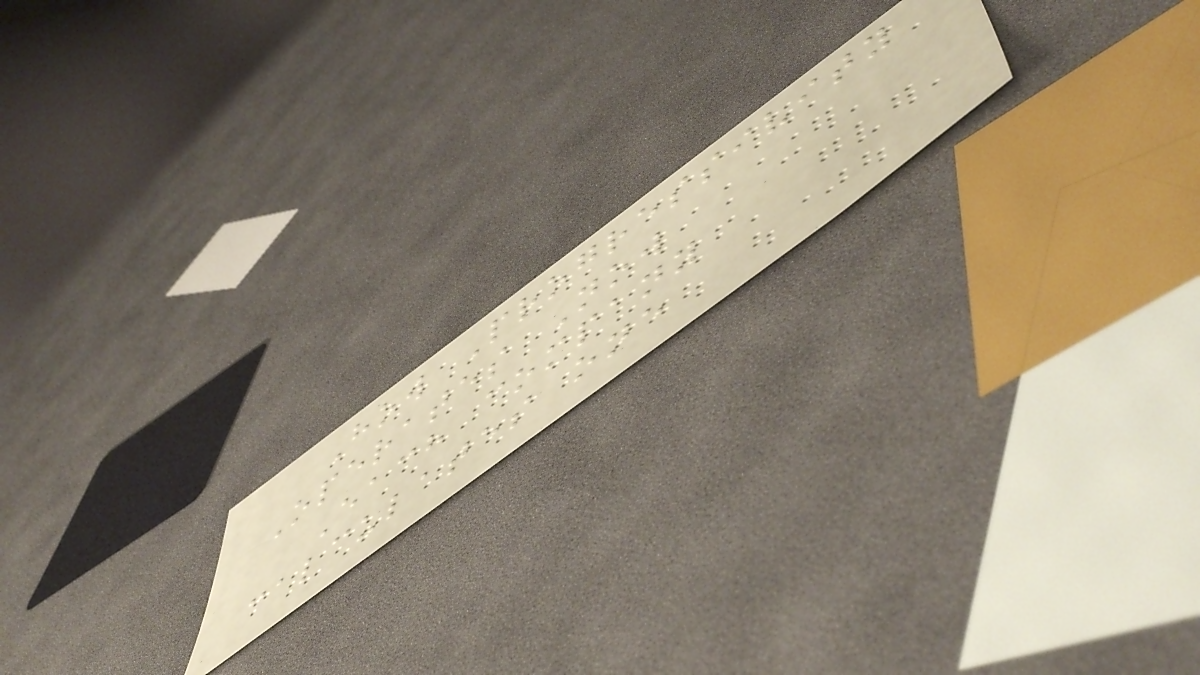How Progressivity
Operates Now
Each company
calculates one
